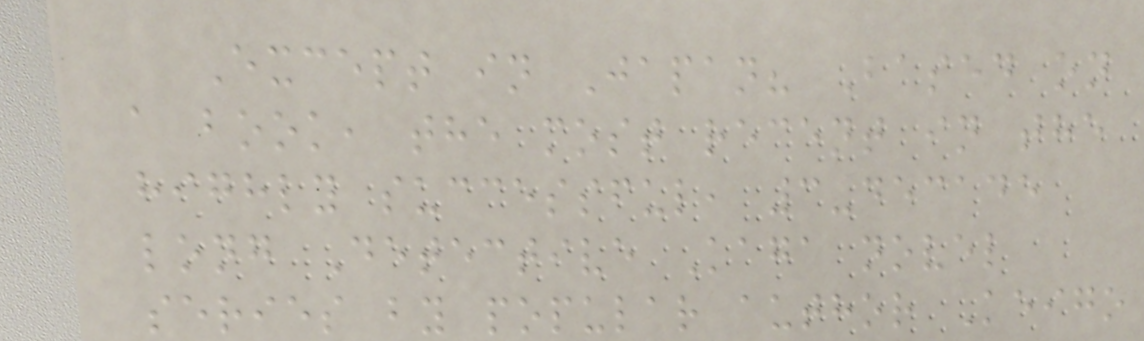Except in Japan? Based on
a book, the most recent in the
highly successful, 3-decade
long Detective Kaga novel
series by popular author Keigo
